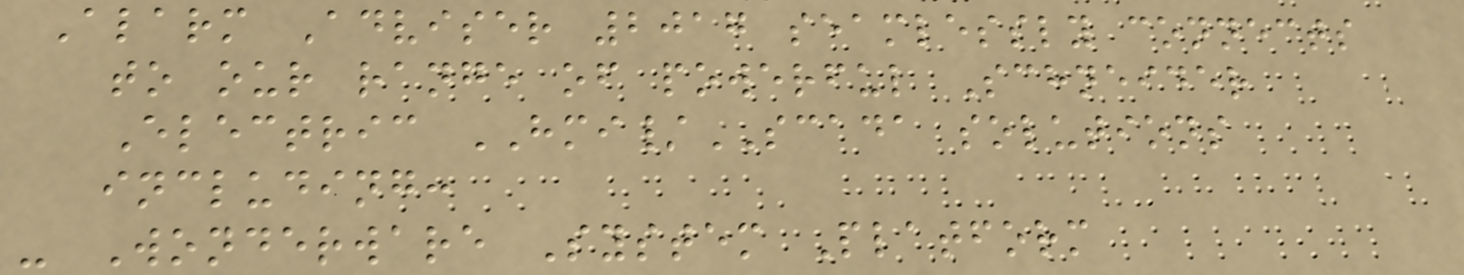Alarm Adviser 2017 seamlessly connects
to our range of powerful Schneider
Electric HMI/SCADA solutions
including:
- Wonderware System Platform
